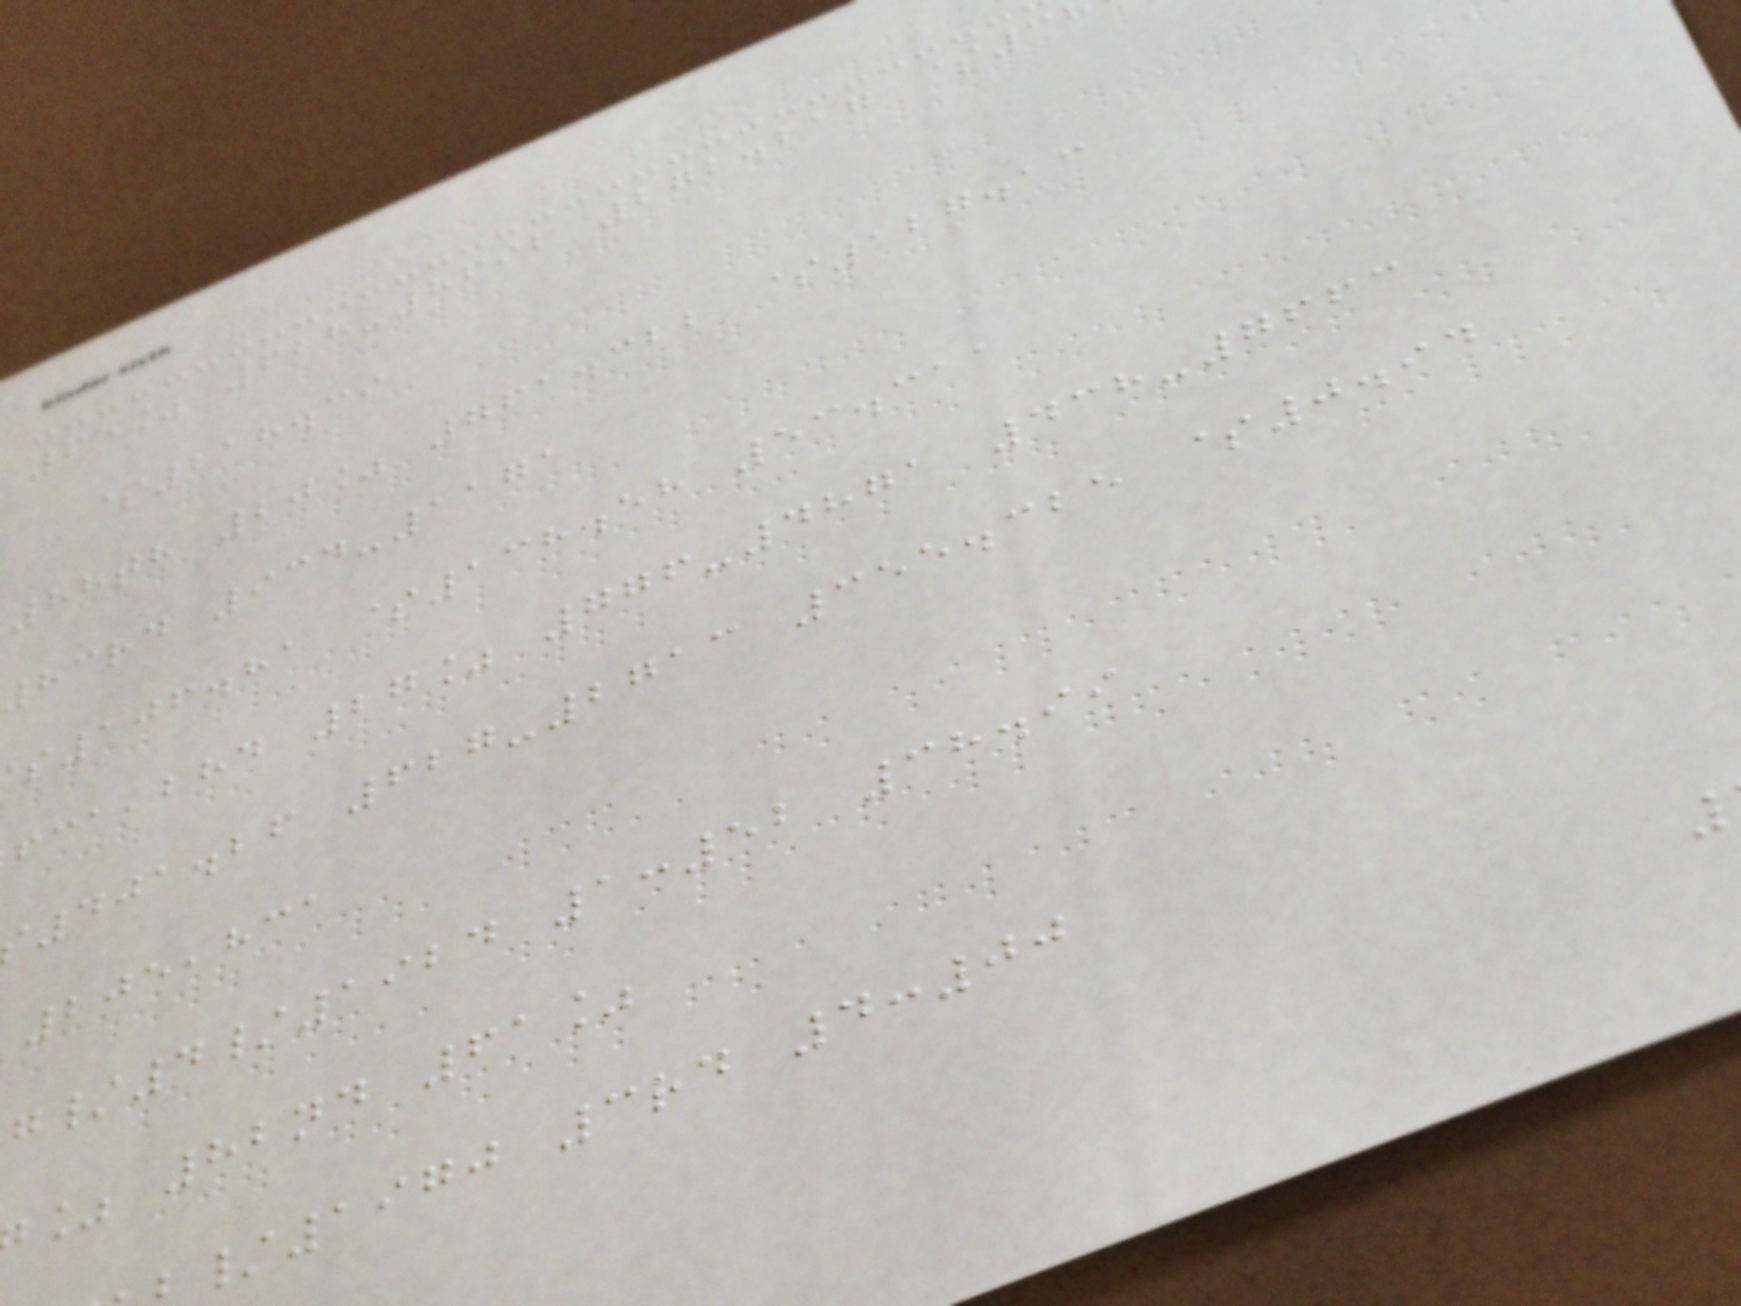65% 628-8692 272.217 $3
$218.39
88th 20% 761.322 $127.13
83rd 934-1171
106.81 $138.58 53.311
,bhd 27% 776-4871 438-7663
401.26 627-2713 355.325 $0.94
205,831
/4/1924 1:52 38.99
% 82nd 61%
/1970 3rd 4:00
